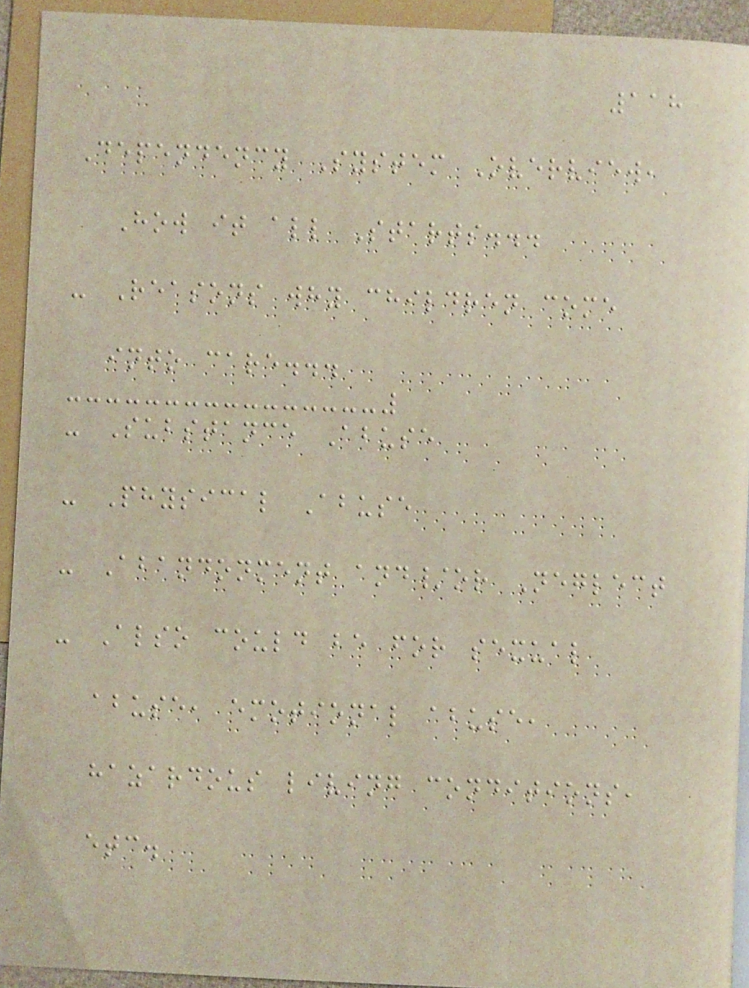118
Dependency System Overview,
How it all Starts...
- Reasons why children come
into care...
- Substance Abuse
- Physical Abuse
- Abandonment and/or Neglect
- Also could be for sexual
abuse, emotional abuse,
hazardous living conditions,
etc.
